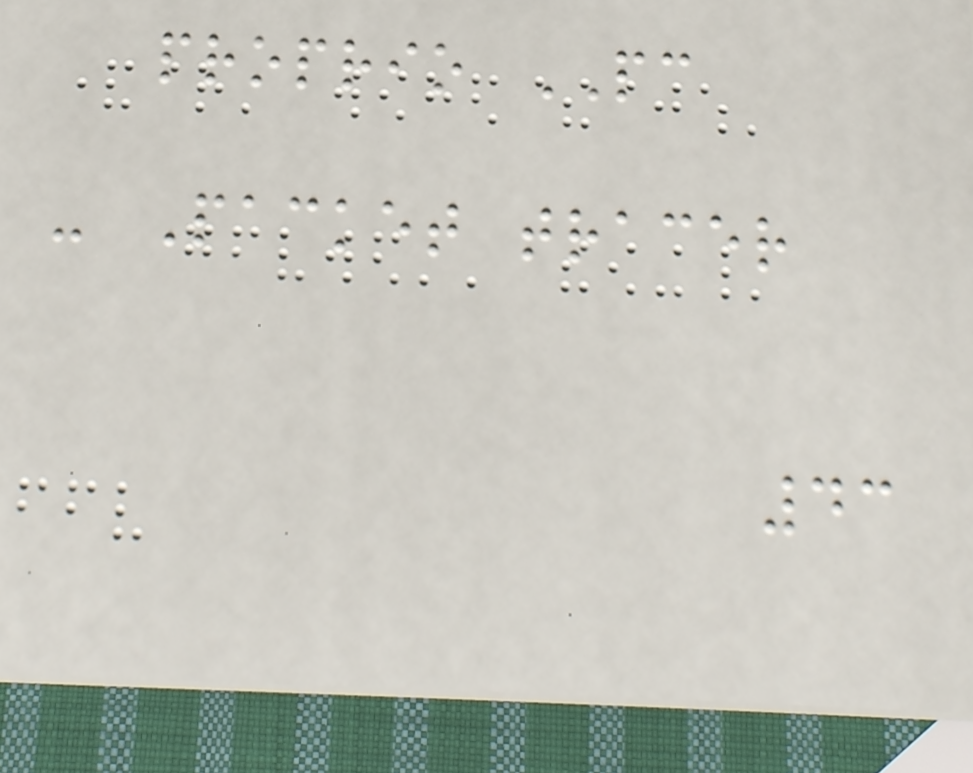proprio PC
- Packet tracer
43
